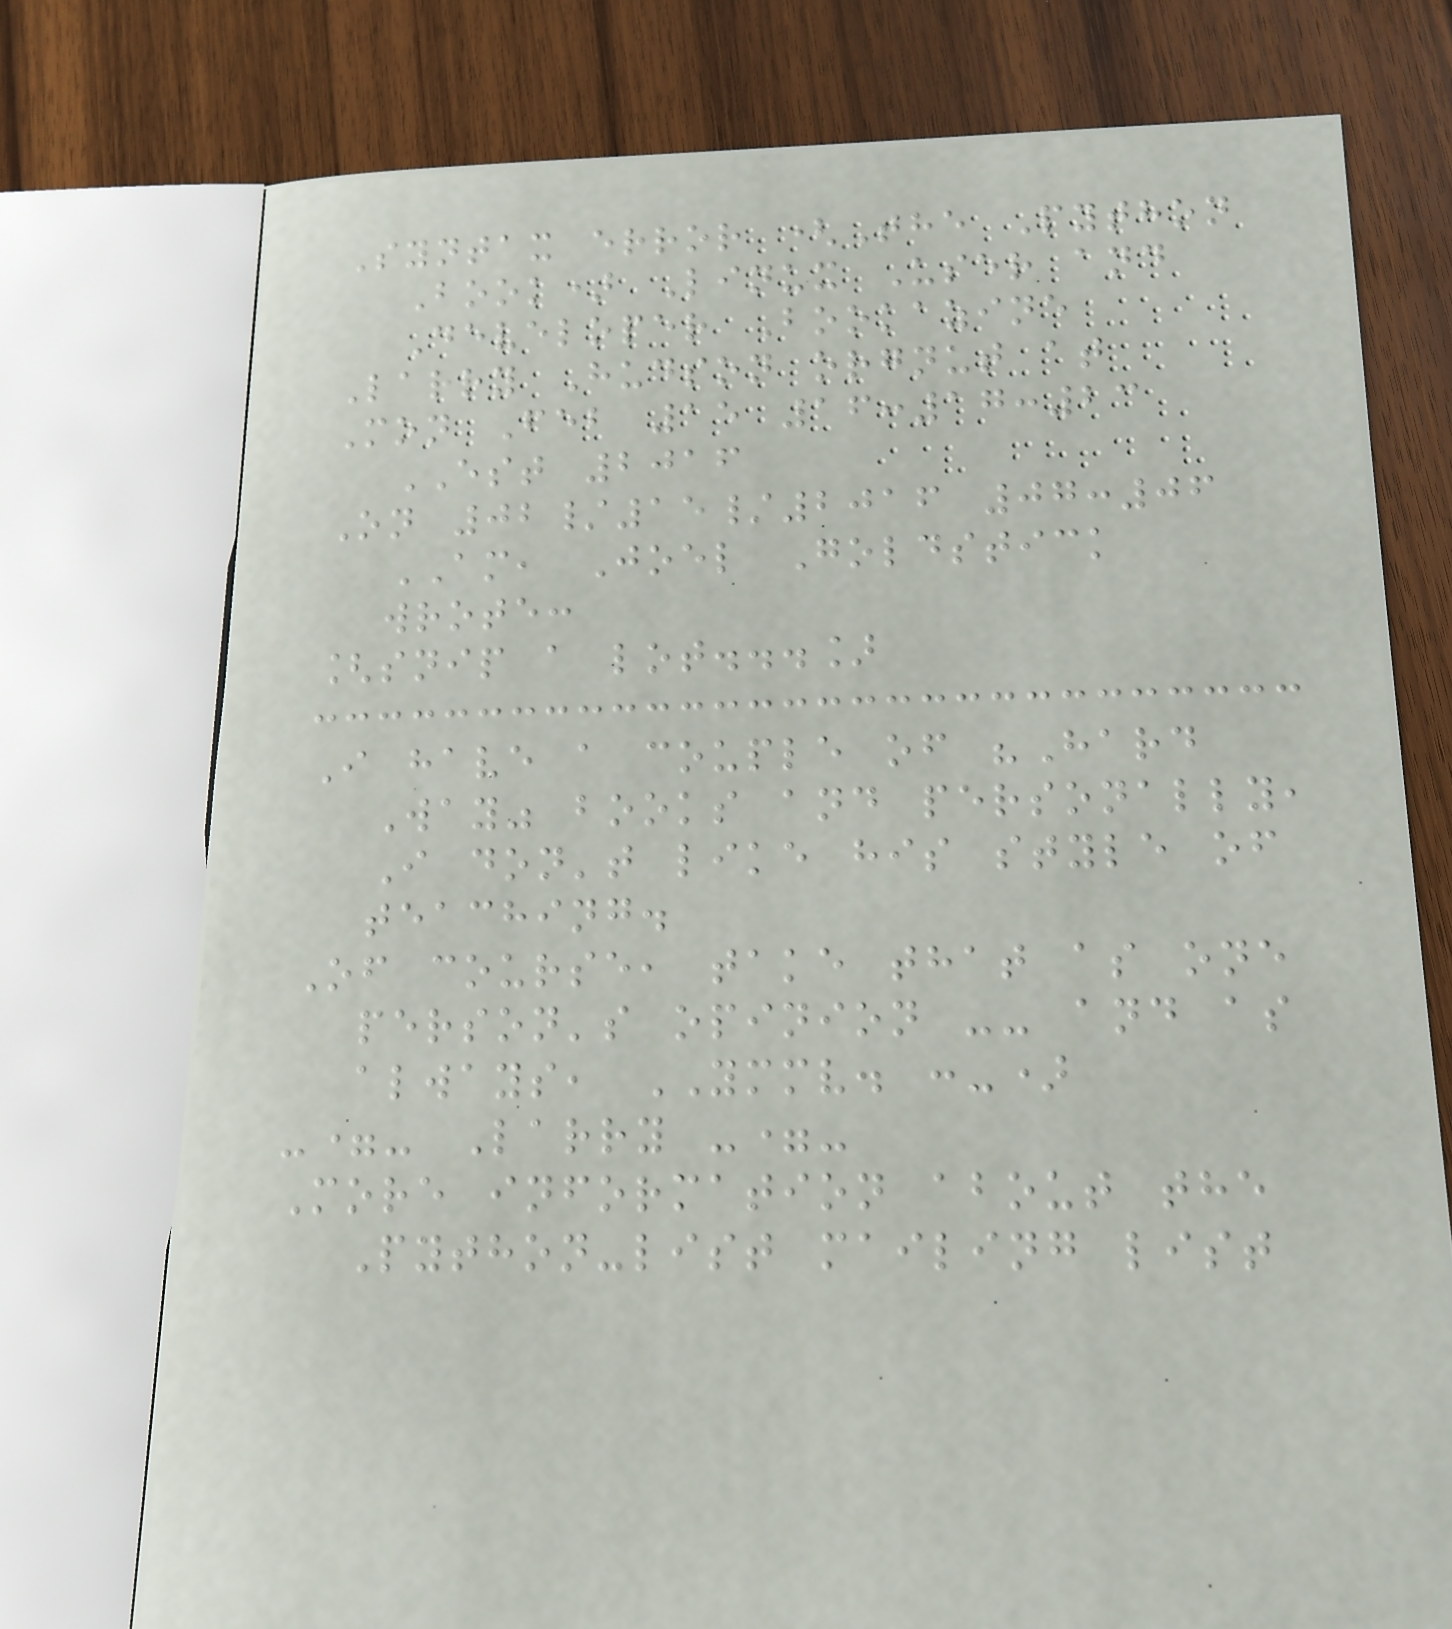Syntax error (The Python
Book) Linux User and
Developer Bookazine
Larry Hudson orgnut at
Mon Feb 15 16:17:23
EST 2016
On 02/15/2016 07:06
AM, Joel Goldstick
wrote:
[snip a lot...]
I have a couple of "Hard
Way" books and personally,
I don't like his style of
teaching.
Of course, take that as one
person's opinion -- and as
always, YMMV. :-)
-=- Larry -=-
More information about the
Python-list mailing list
